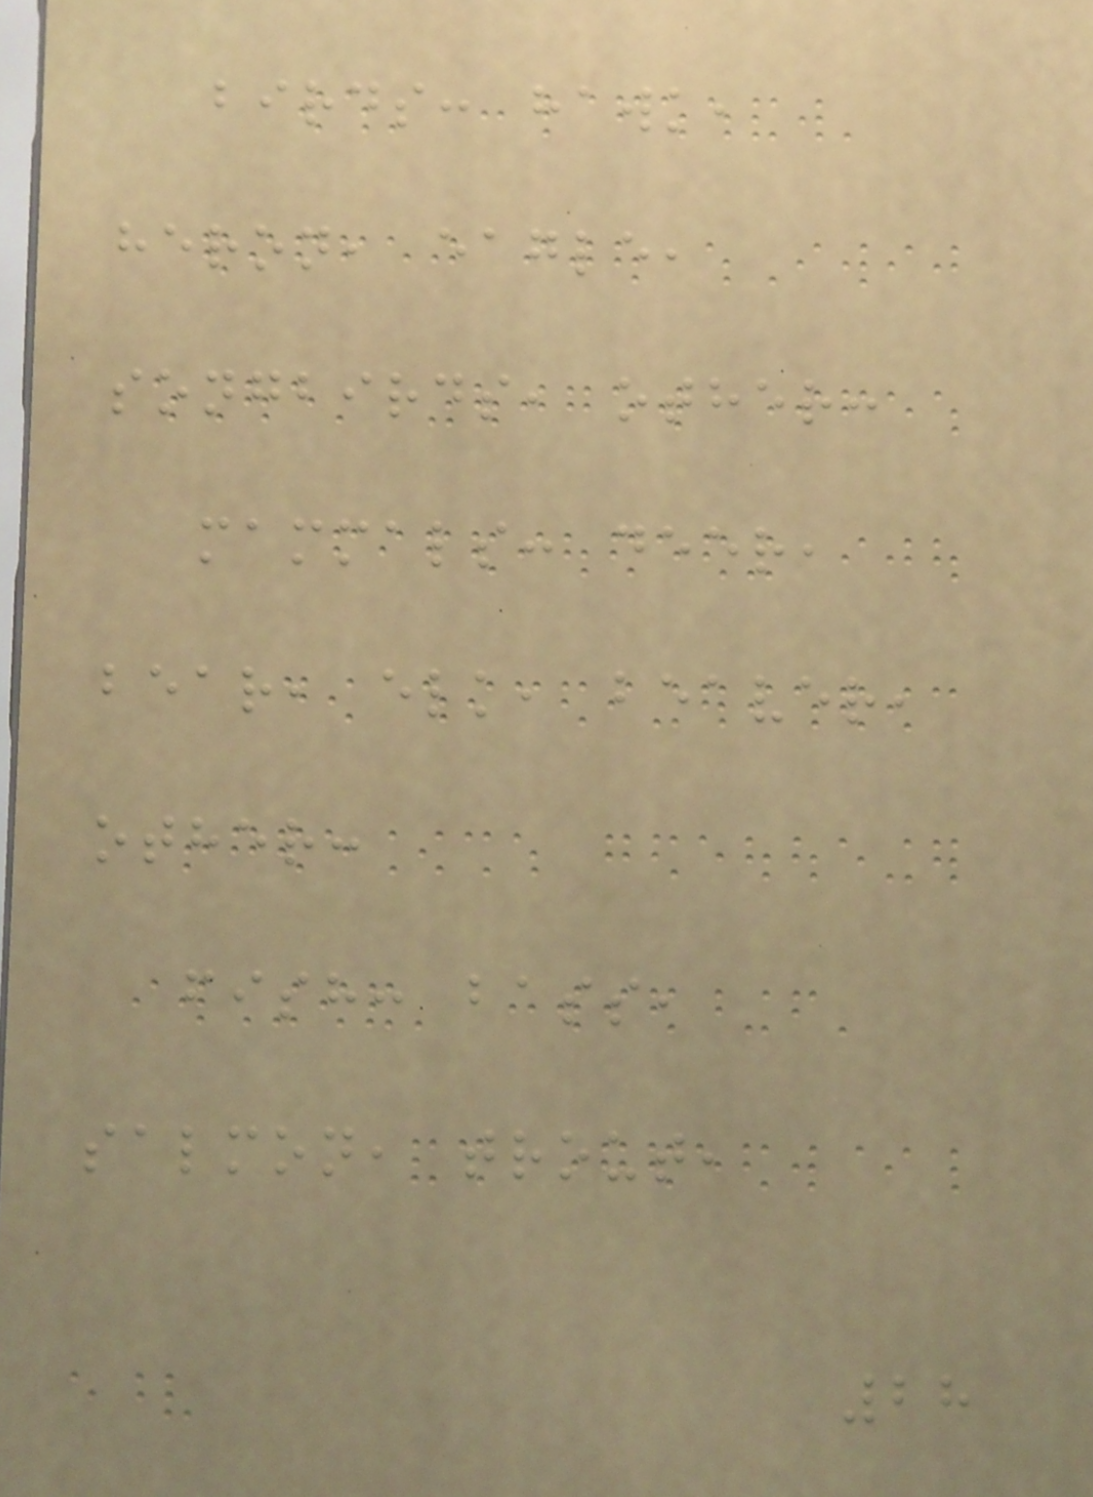birds: hawk,
heron, eagle,
songbirds, other:
mammals: deer,
bear, elk, beaver,
other:
fish: bass,
salmon, trout,
28
